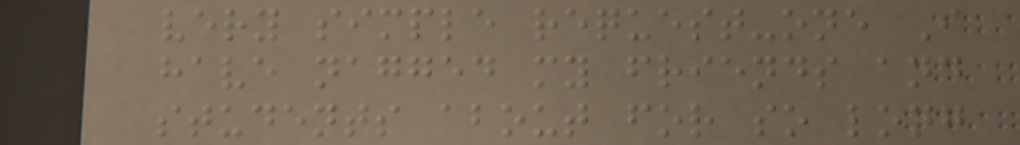very simple request-one I
have nagged my friends and
students about for so long
